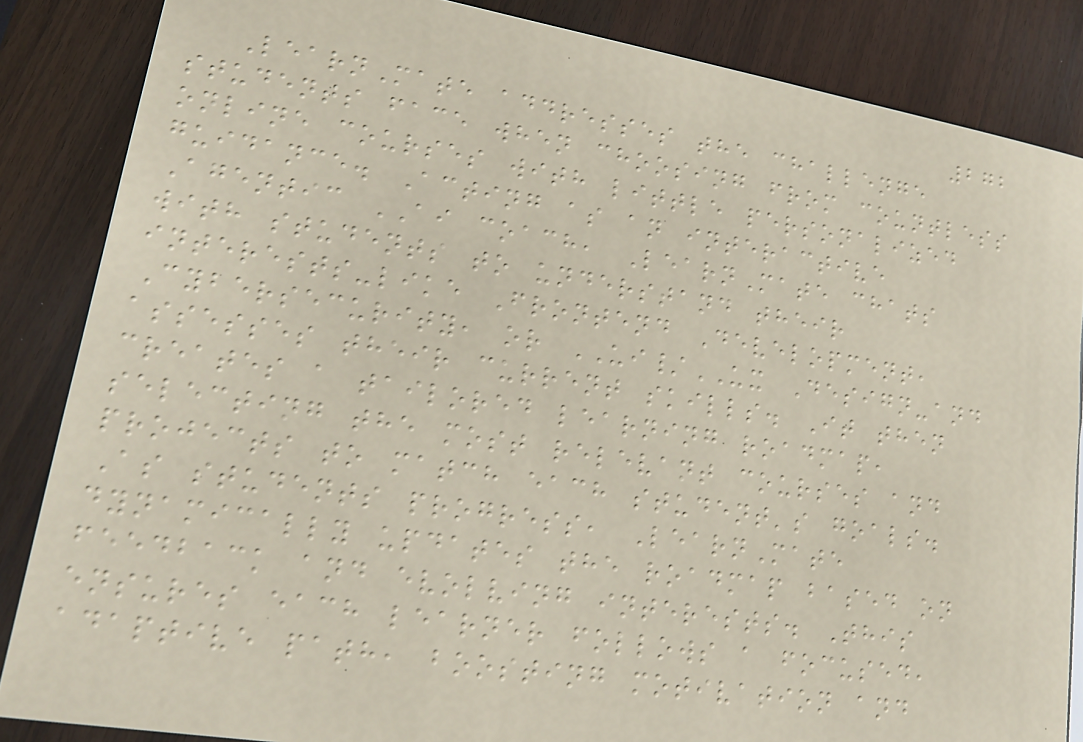272
LearnMate addresses the challenge
students face when choosing from countless
online courses with little personalized
guidance. Acting as an interactive
Agentic AI coach, LearnMate chats
with students to understand their
interests-like Frontend Development,
Cybersecurity, or UI/UX Design-and
assesses their current skills. It then
creates a tailored learning roadmap,
selecting the most relevant courses and
projects to match each student's goals.
As students progress, LearnMate
dynamically updates the roadmap based on
feedback and evolving interests. This
ensures each learner follows a focused,
adaptive path, boosting motivation and
